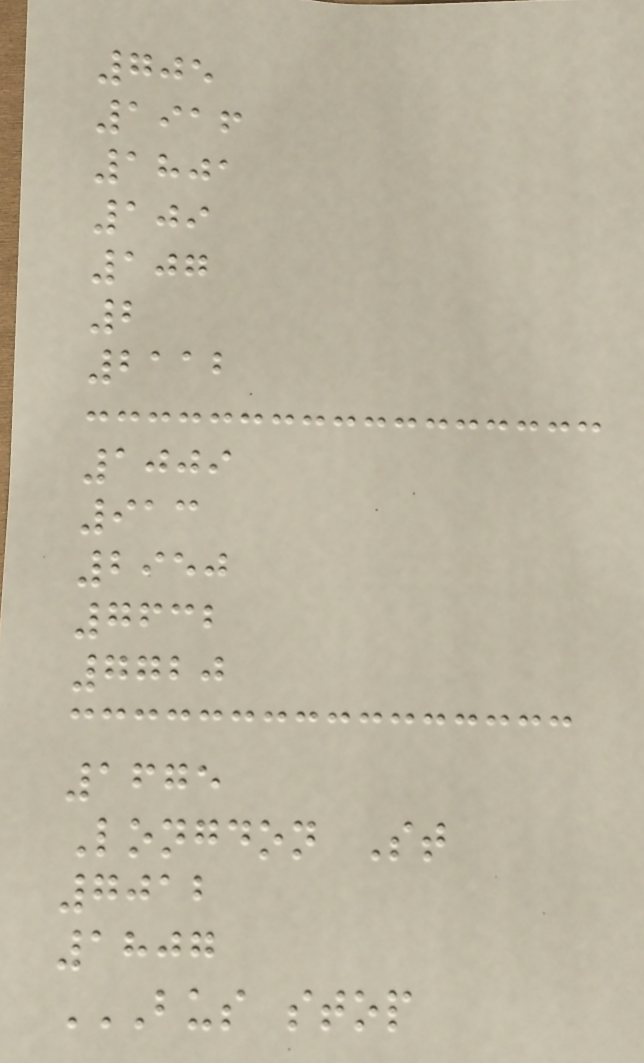705
1916
1801
109
107
2
2112
1009
913
2950
7632
7720
1675
Longdon St
7012
1807
BUS STOP
